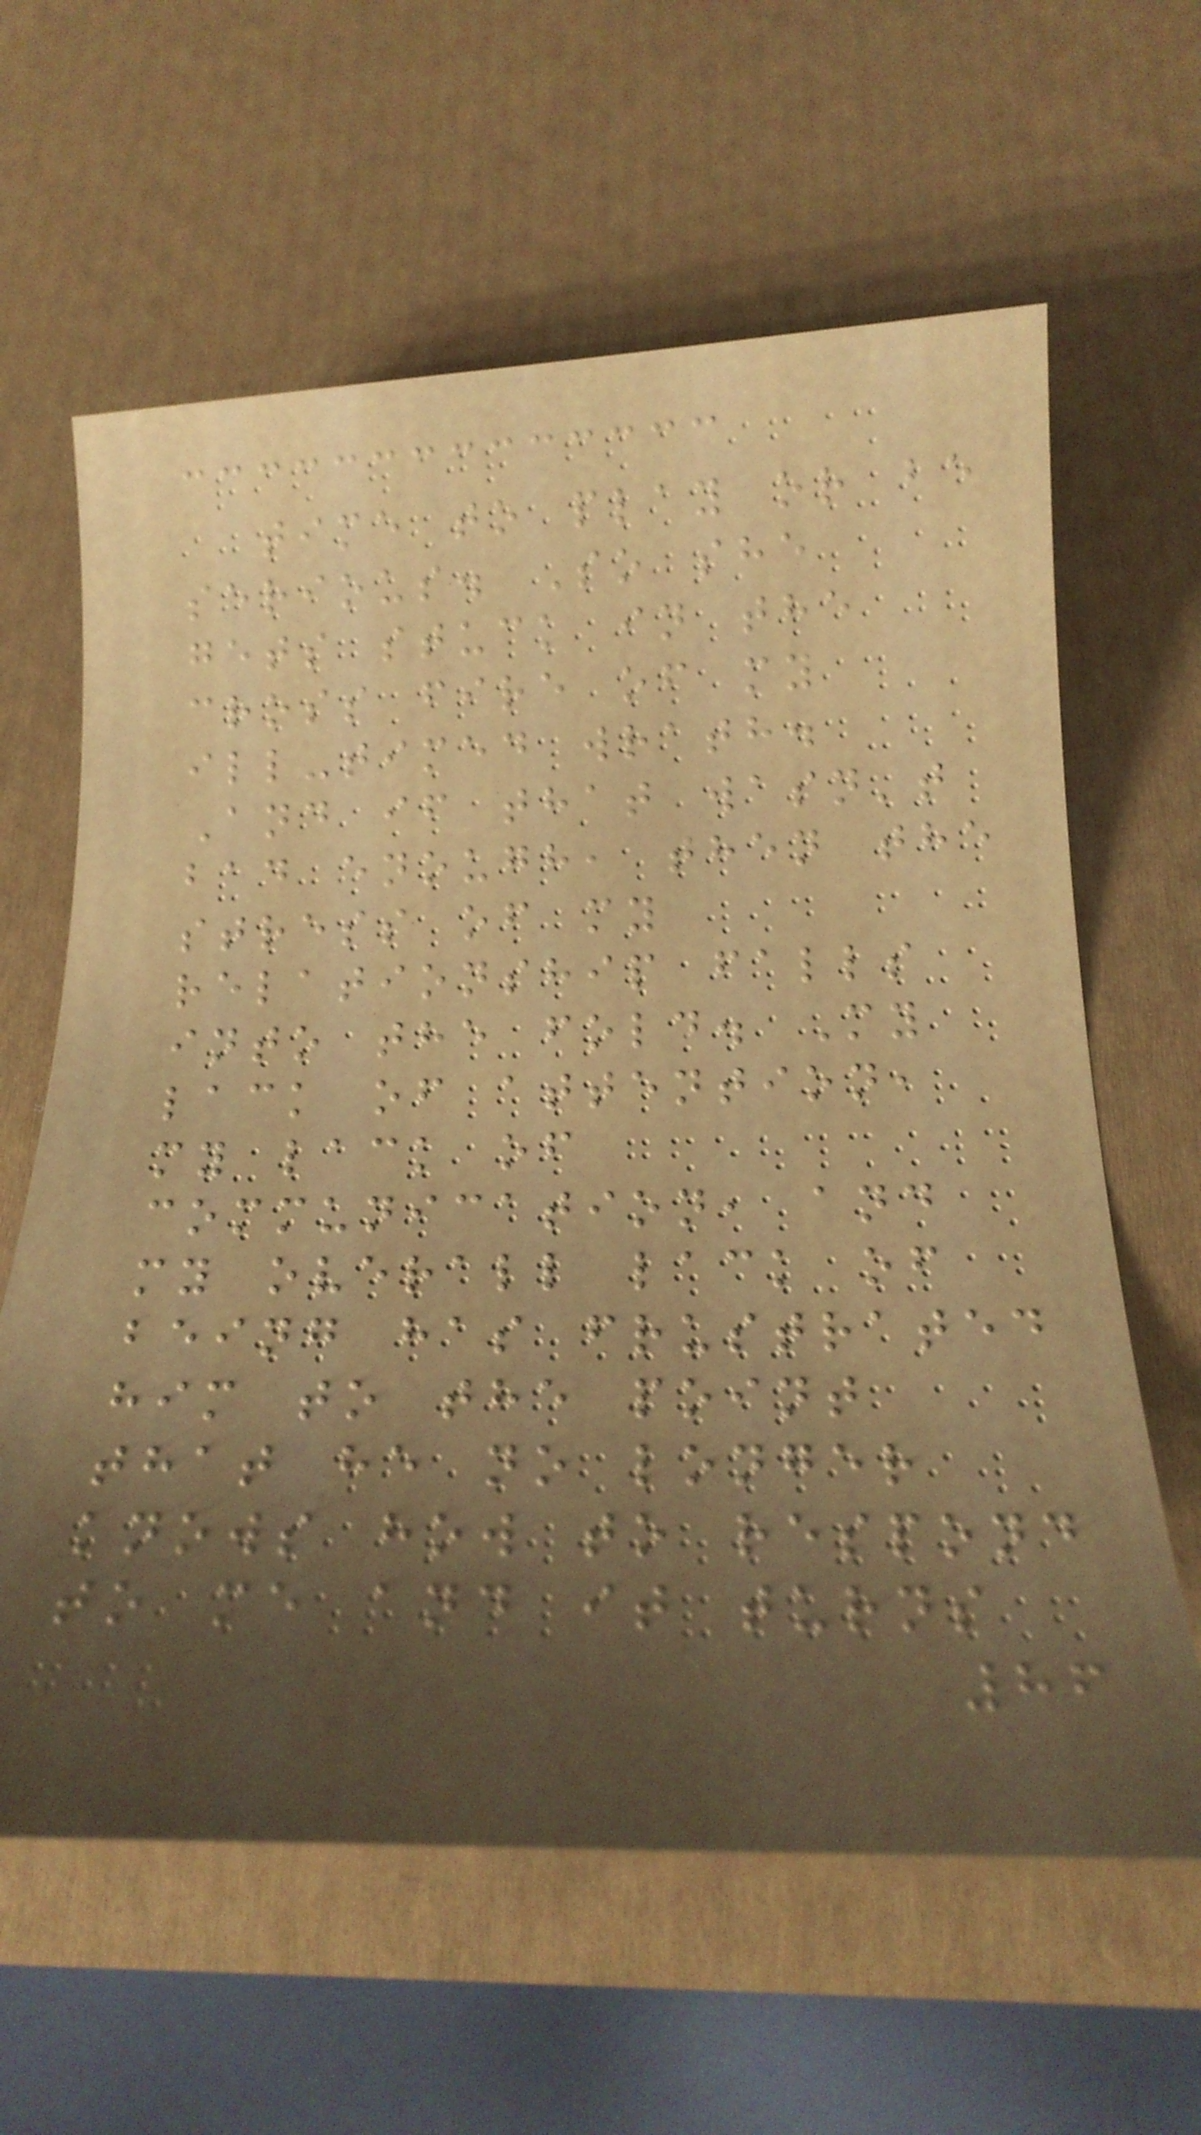time to play or be
serious. So she
gets stuck in the
cross fire of my
ill-timed wrath.
And if that wasn't
bad enough, then the
stress of my
relationship falls
into the fold. My
lack of attention,
my lack of
communication, and
my overall lack of
being has frustrated
him to the point
that he no longer
knows how to respond
to me and it turns
86
